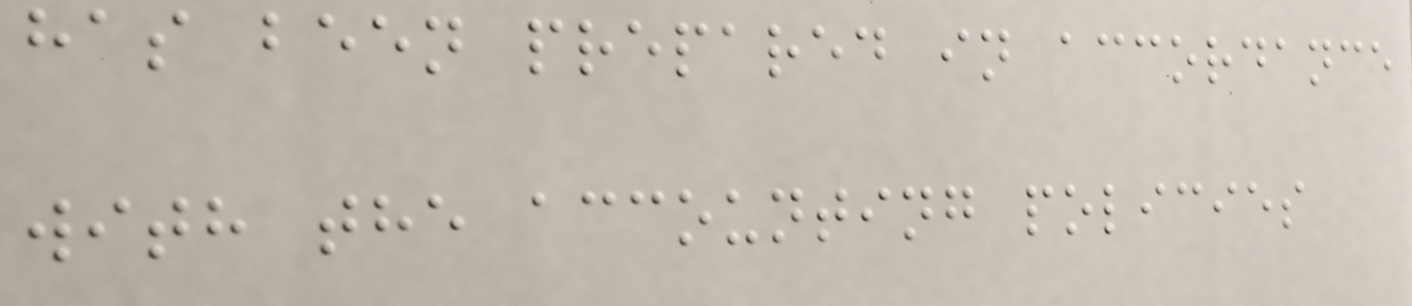has been prepared in accordance
with the accounting policies
